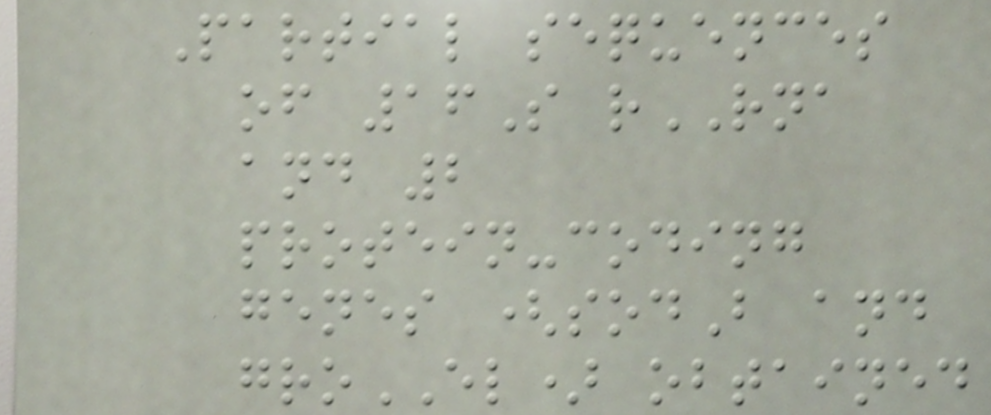Partial sequences
of 16S rRNA
and 2
protein-coding
genes (sodB and
groEL) obtained
